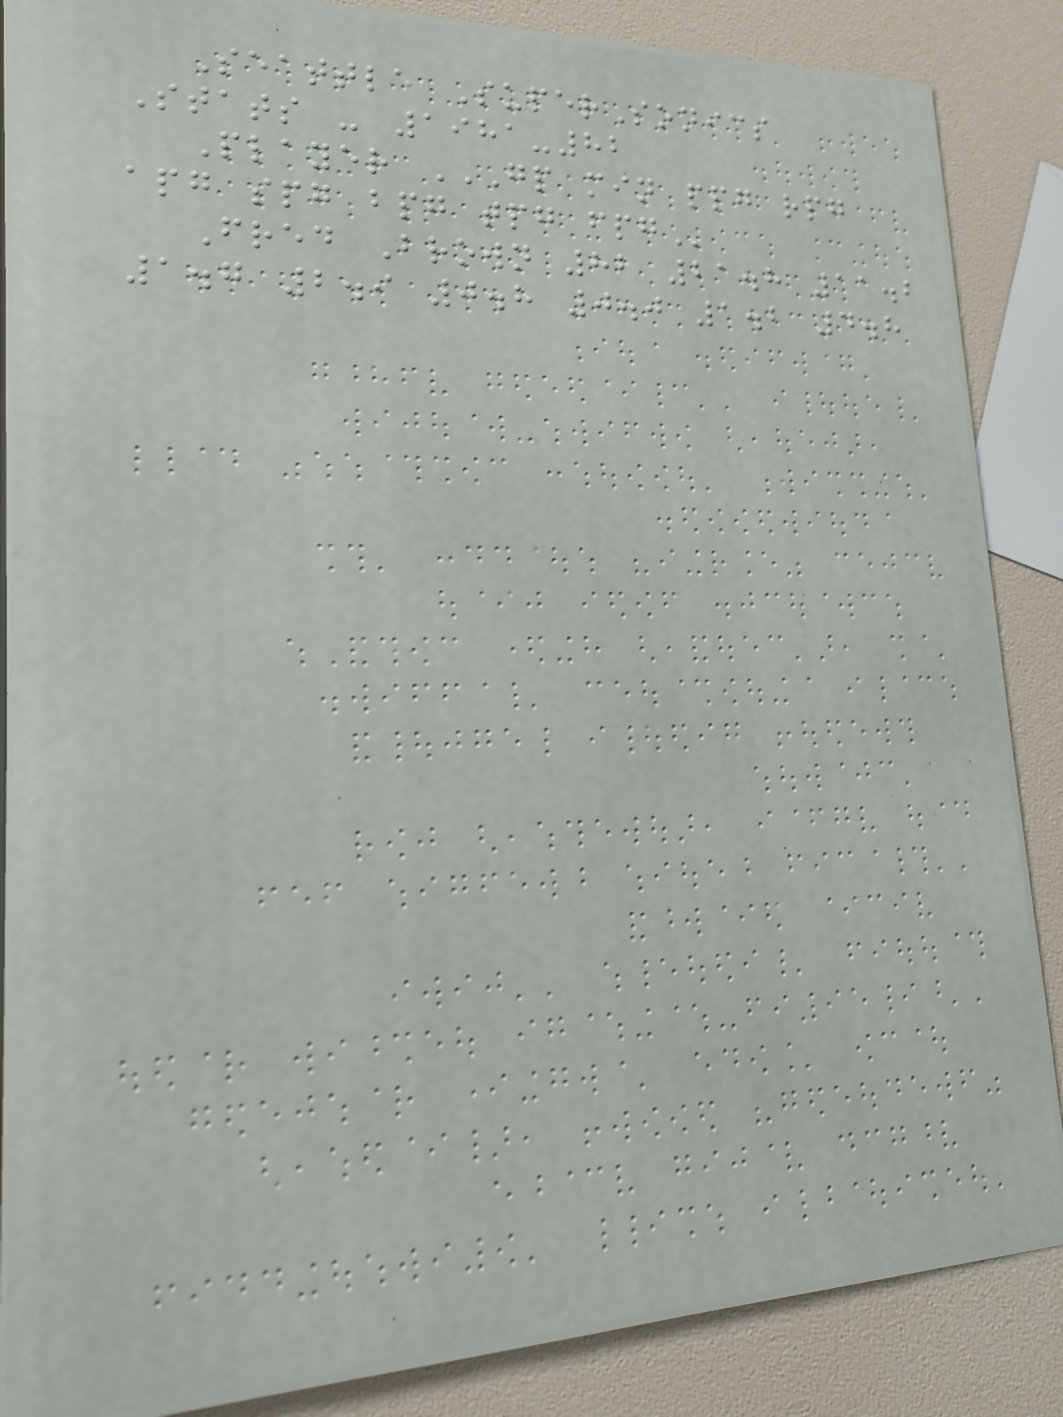Seattle SuperSonics
Stats - 1981-82
Player GP MIN PPG RPG
APG SPG BPG TPG FPG
Fred Brown 82 21.8 11.2
1.7 2.9 0.8 0.0 1.2 4.8
